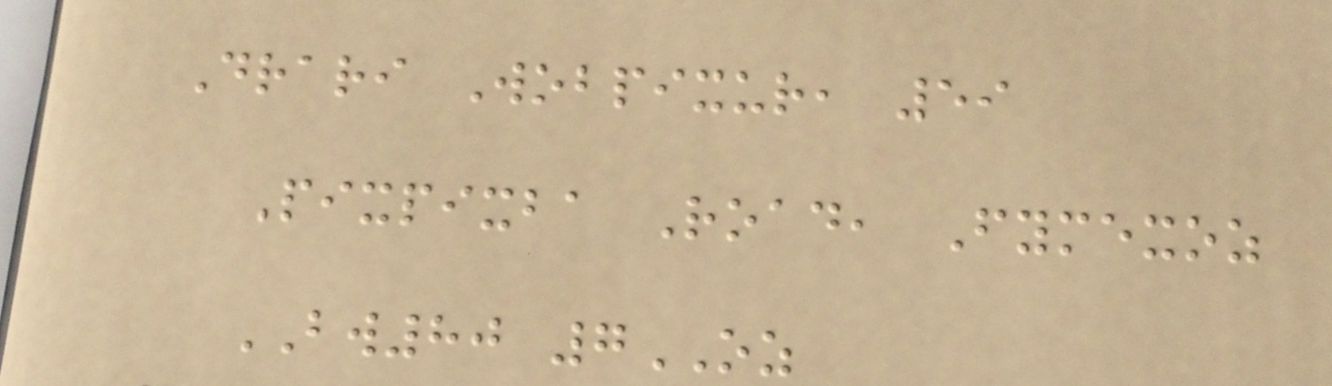Drari Wobpixur, 59
Pixpixba Road, Fymexoz
BW80 7OZ
